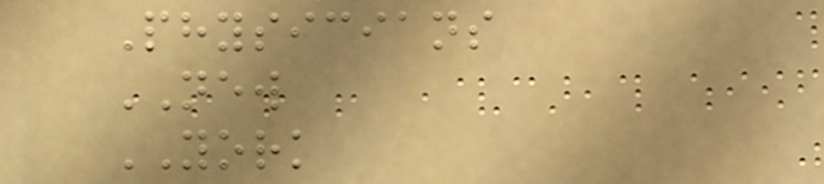Physicians
NEW
YORK
